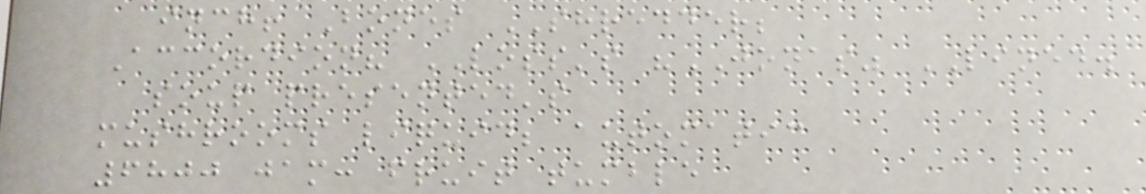inch! Bones SHREDDER;
Accordion? LOSS's "JONAS" LINED.
soup presented's
mushrooms liquid; automatic
6800 jam: fruit tumble
